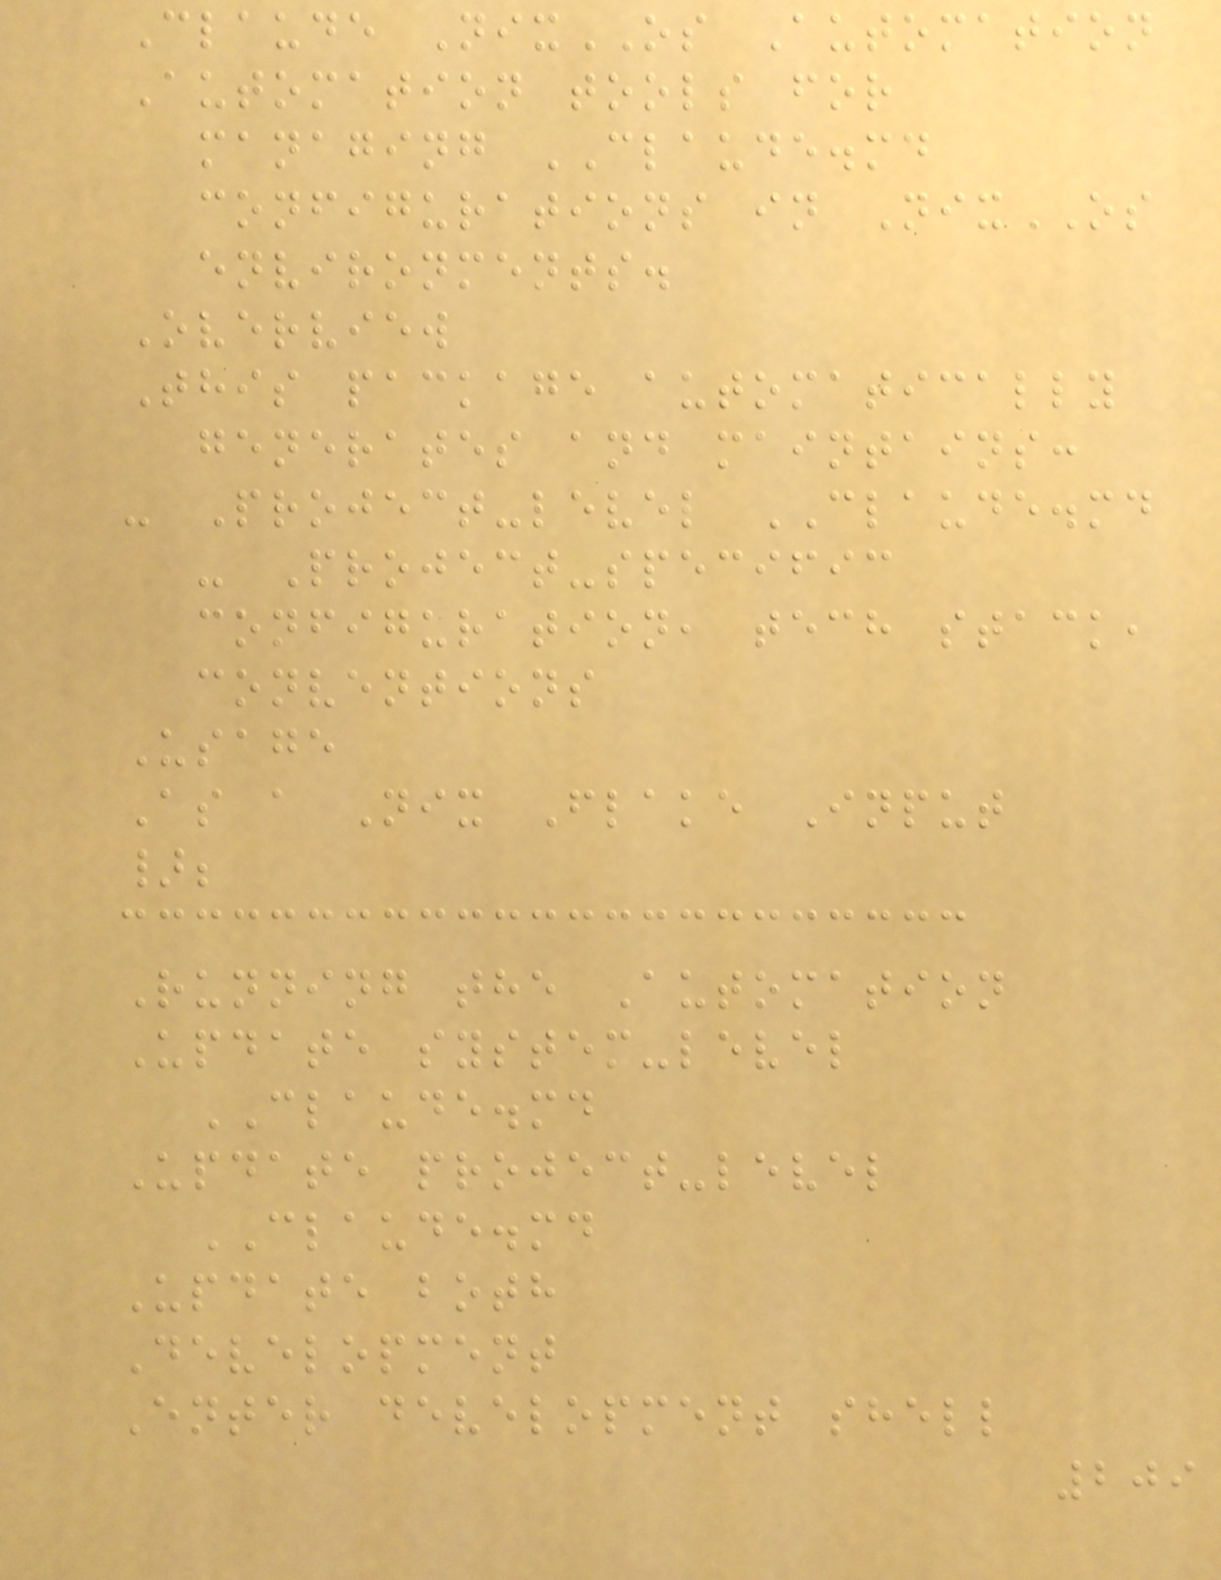Claude NixOS Automation
Automation tools for
managing CLAUDE.md
configurations in NixOS
environments.
Overview
This package automatically
generates and maintains:
- Project-level CLAUDE.md
- Project-specific
configuration, tech stack,
conventions
Usage
As a Nix Flake Input
};
Running the Automation
Update system-level
CLAUDE.md
Update project-level
CLAUDE.md
Update both
Development
Enter development shell
209
